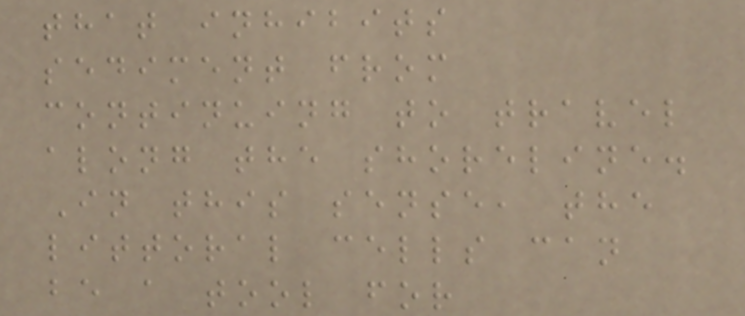that inhibits
sediment from
continuing to travel
along the shoreline.
In this sense, the
littoral cells can
be a tool for
